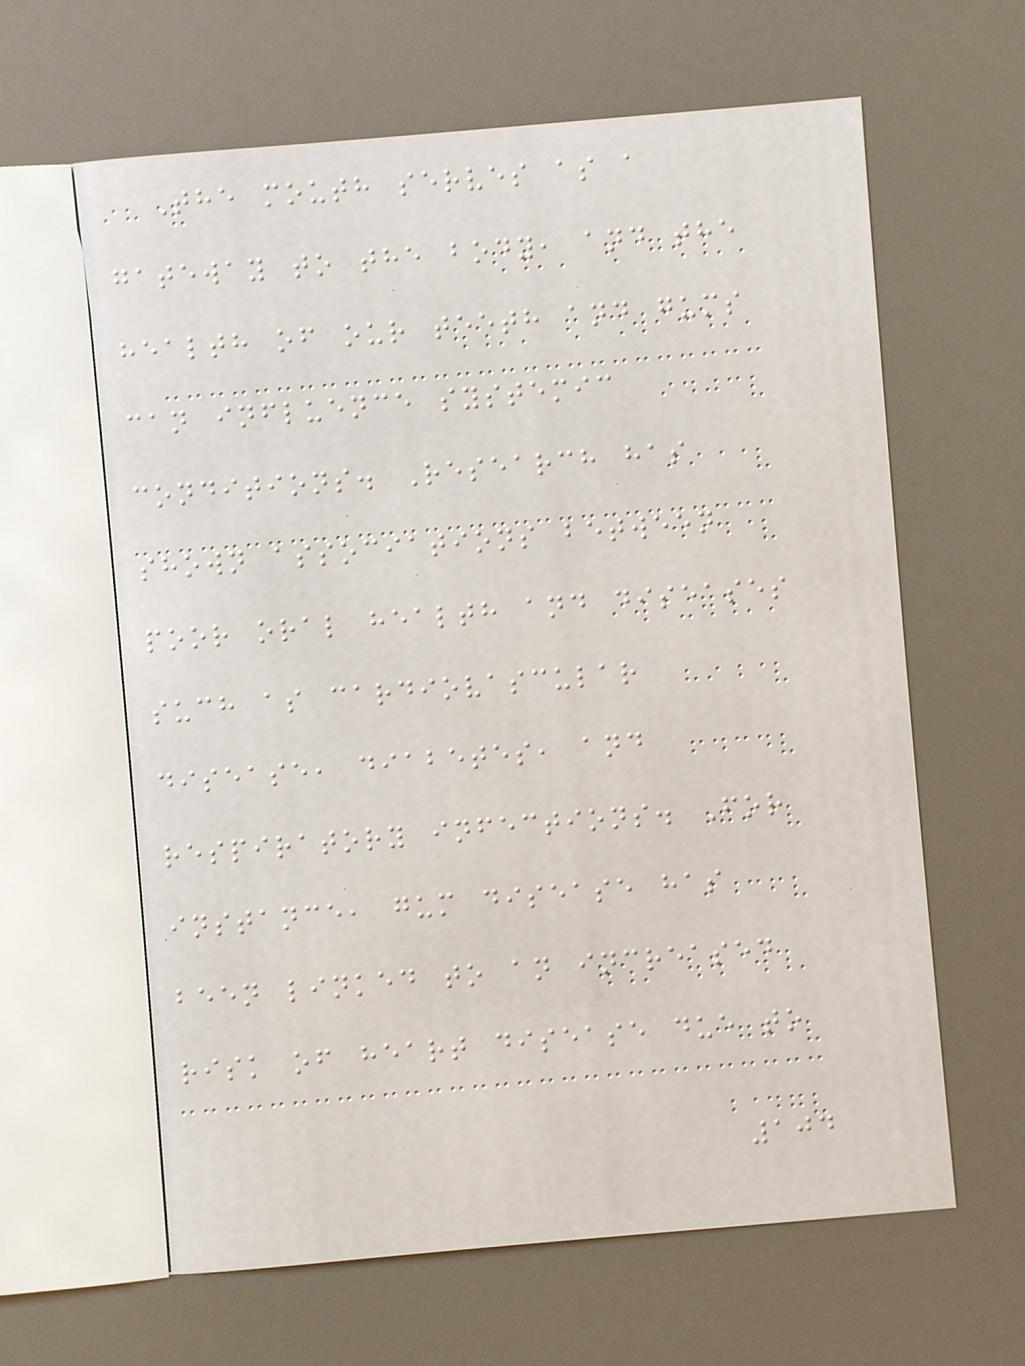The mouth serves as a
gateway to the body, and the
health of our teeth and gums
can influence systemic
conditions. Research has
shown associations between
poor oral health and diseases
such as cardiovascular
disease, diabetes, and
respiratory infections. For
instance, gum disease has
been linked to an increased
risk of heart disease due to
104
